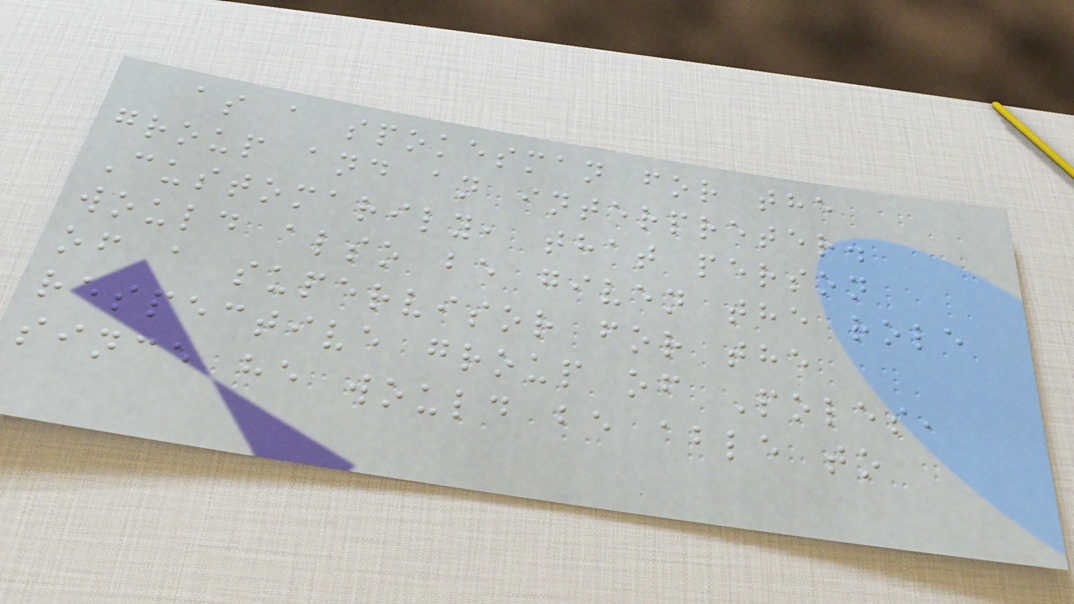as a spokesman for the
group and an interpreter.
Customarily, that person
would also be given the role
of a supervisor for the
respective group of Poles,
since he would be able to
